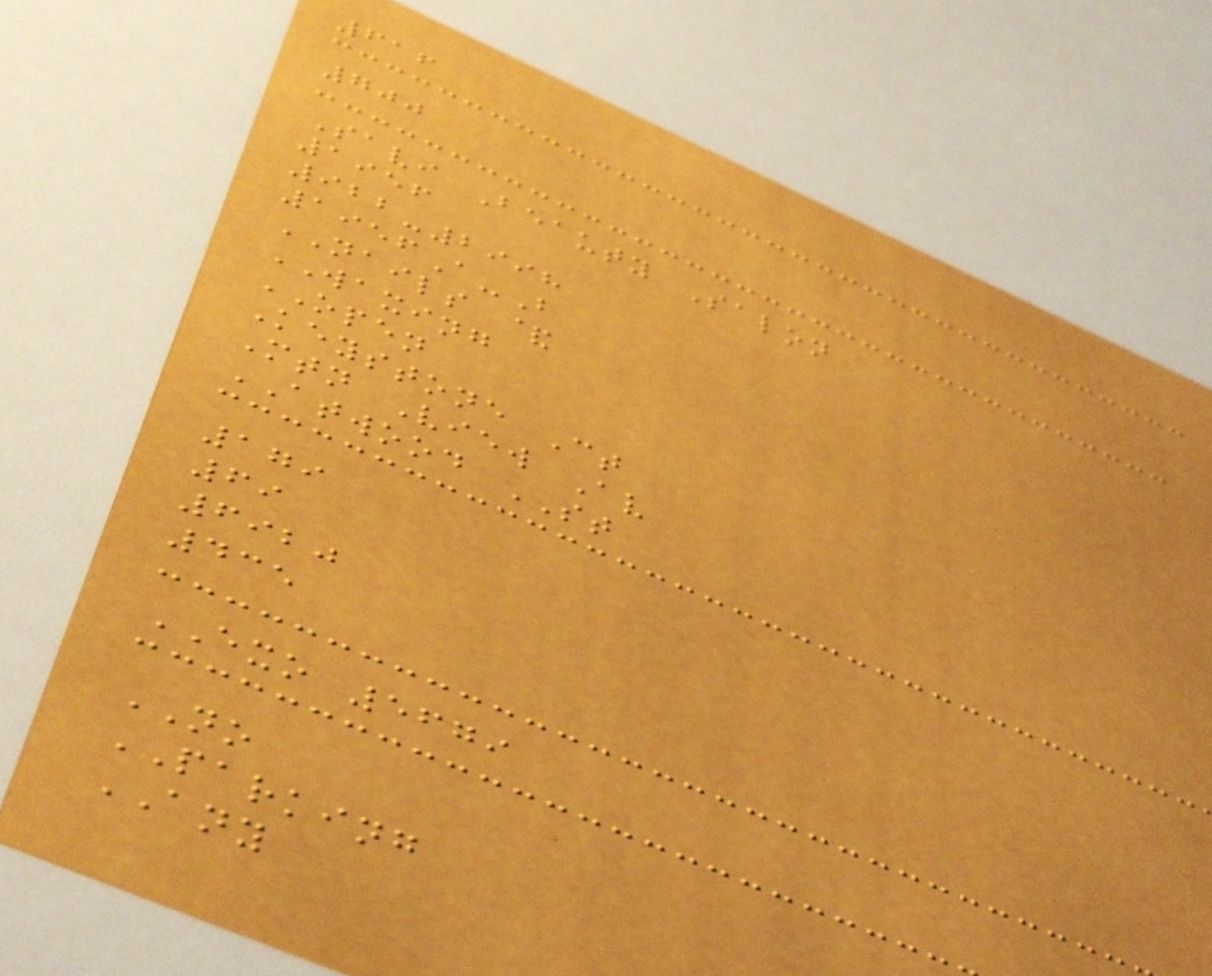616
700
Savi Beauty Salon
1956
922-2998
1956A-B
NAILS &
WAXING
OPEN
Keystone Ct
Mtn View Av
ATWOOD ST
179
69
6920
435
EXO 5679
NO
PARKING
ANY
